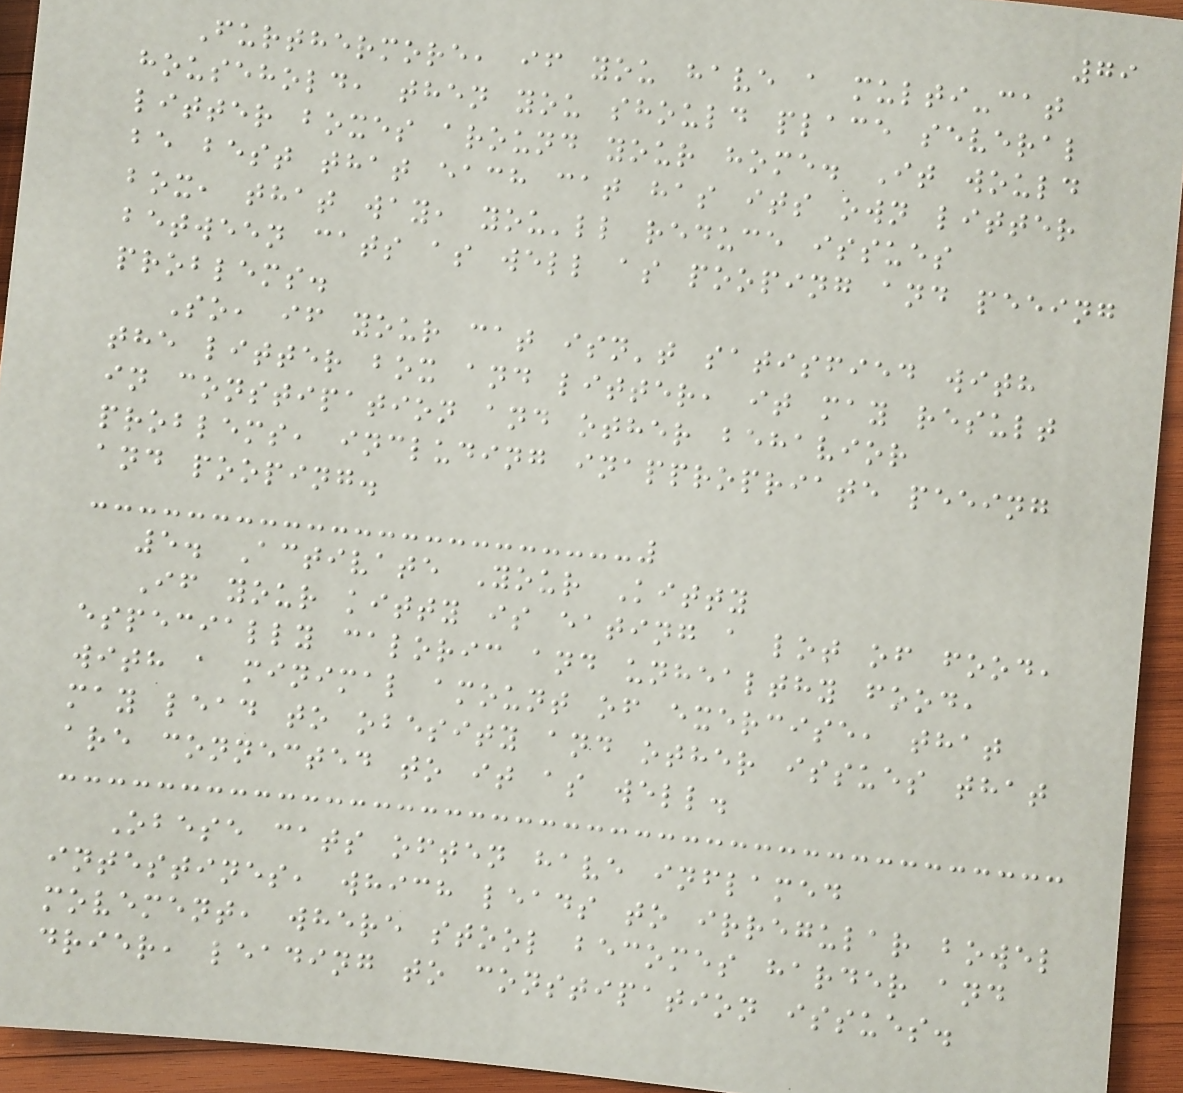79
Furthermore, if you have a multi-cat
household, then you should place several
litter boxes around your home. It would
be best that each cat has its own litter
box, that way, you'll reduce issues
between cats as well as pooping and peeing
problems.
So, if your cat isn't satisfied with
the litter box and litter, it may result
in constipation and other behavior
problems, including inappropriate peeing
and pooping.
5. Activate Your Kitty
If your kitty is eating a lot of food,
especially caloric and unhealthy food,
with a minimal amount of exercise, that
may lead to obesity and other issues that
are connected to it as well.
Obese cats often have inflamed
intestines, which leads to irregular bowel
movement, where stool becomes harder and
drier, leading to constipation issues.
